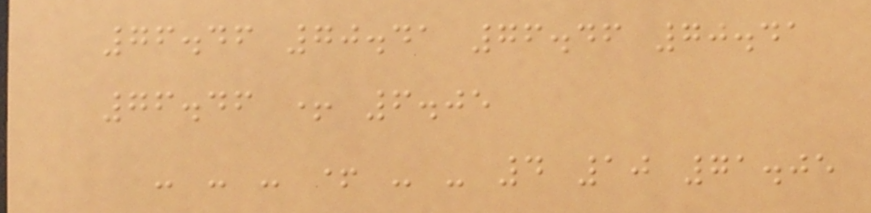76.46 70.41 76.46 70.41
76.46 + 6.05
- - - + - - 4 10 71.05
